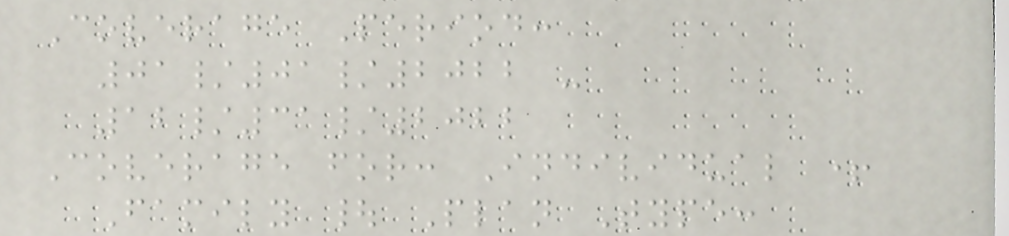Coverage Period:
01/01/2022 -
12/31/2022
Coverage for: Individual +
Family | Plan Type:
